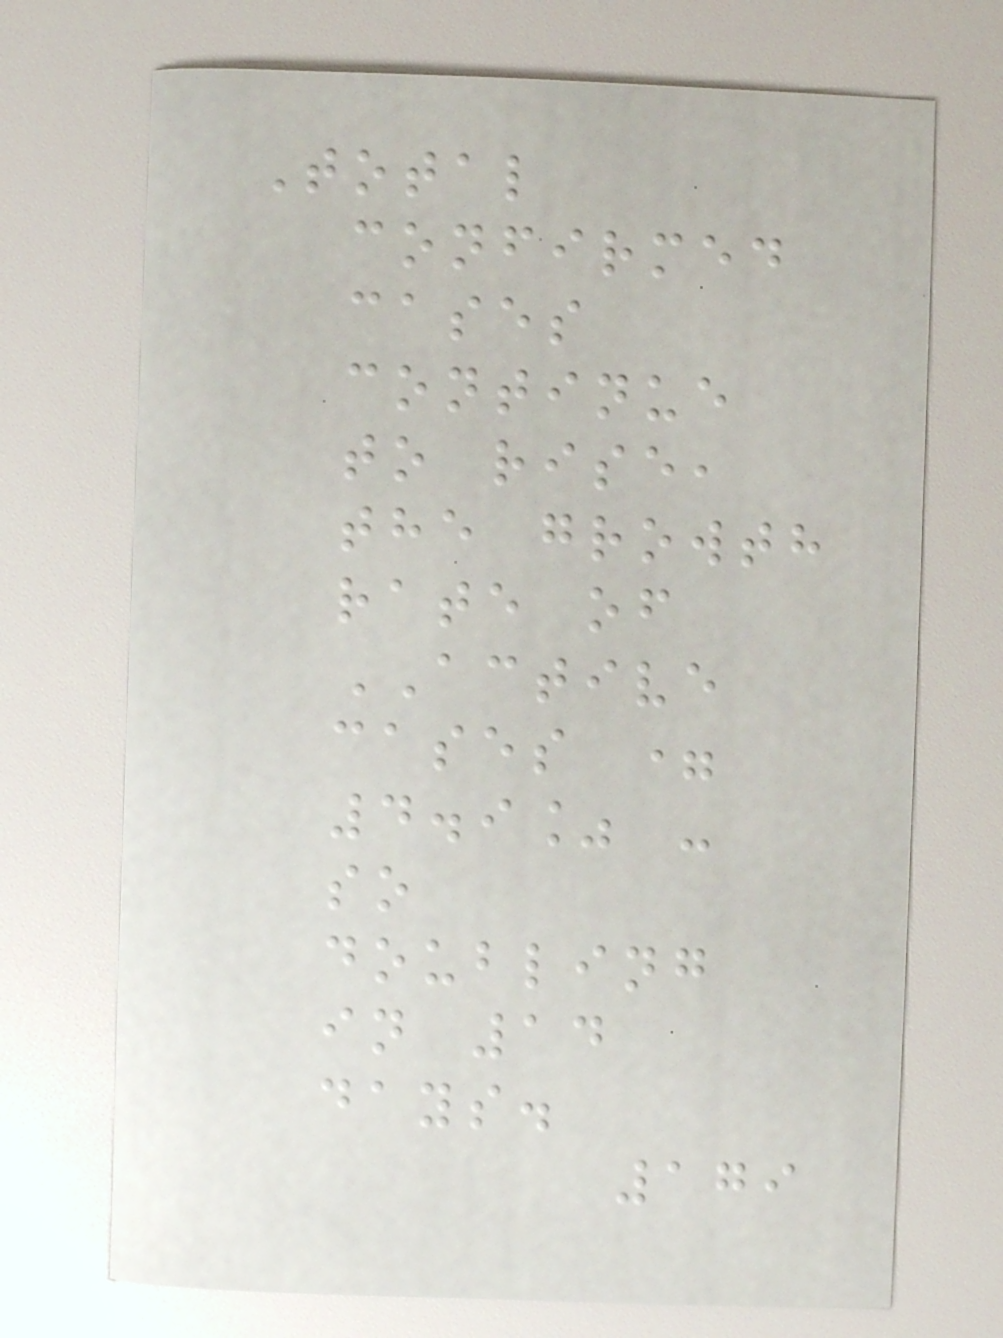Total
confirmed
cases
continue
to rise,
the growth
rate of
ACTIVE
cases =
4.9% -
so
doubling
in 14
days.
179
